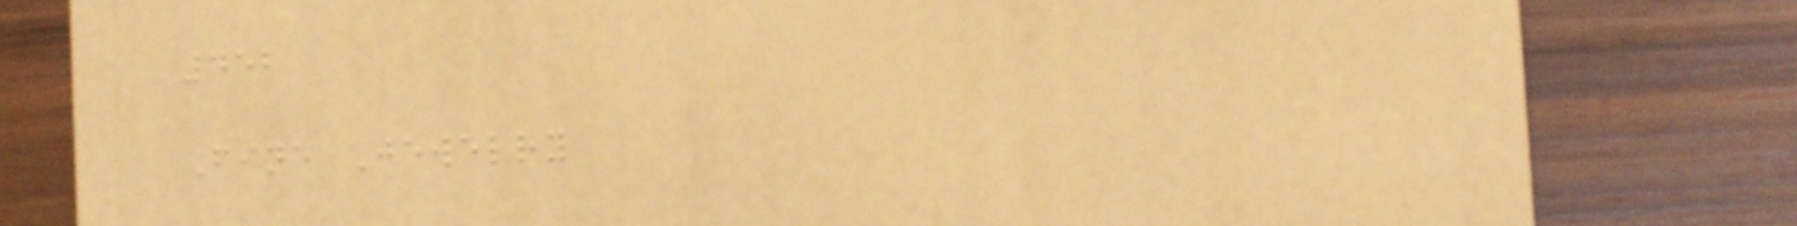452
Fine Jewelry
